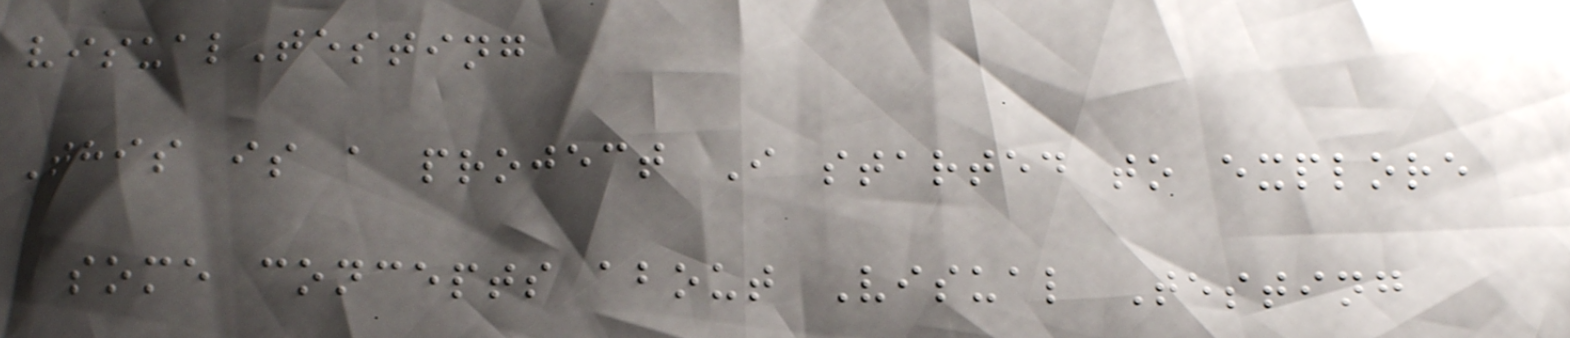visualTesting
This is a project I started to explore
some concepts about Visual Testing
